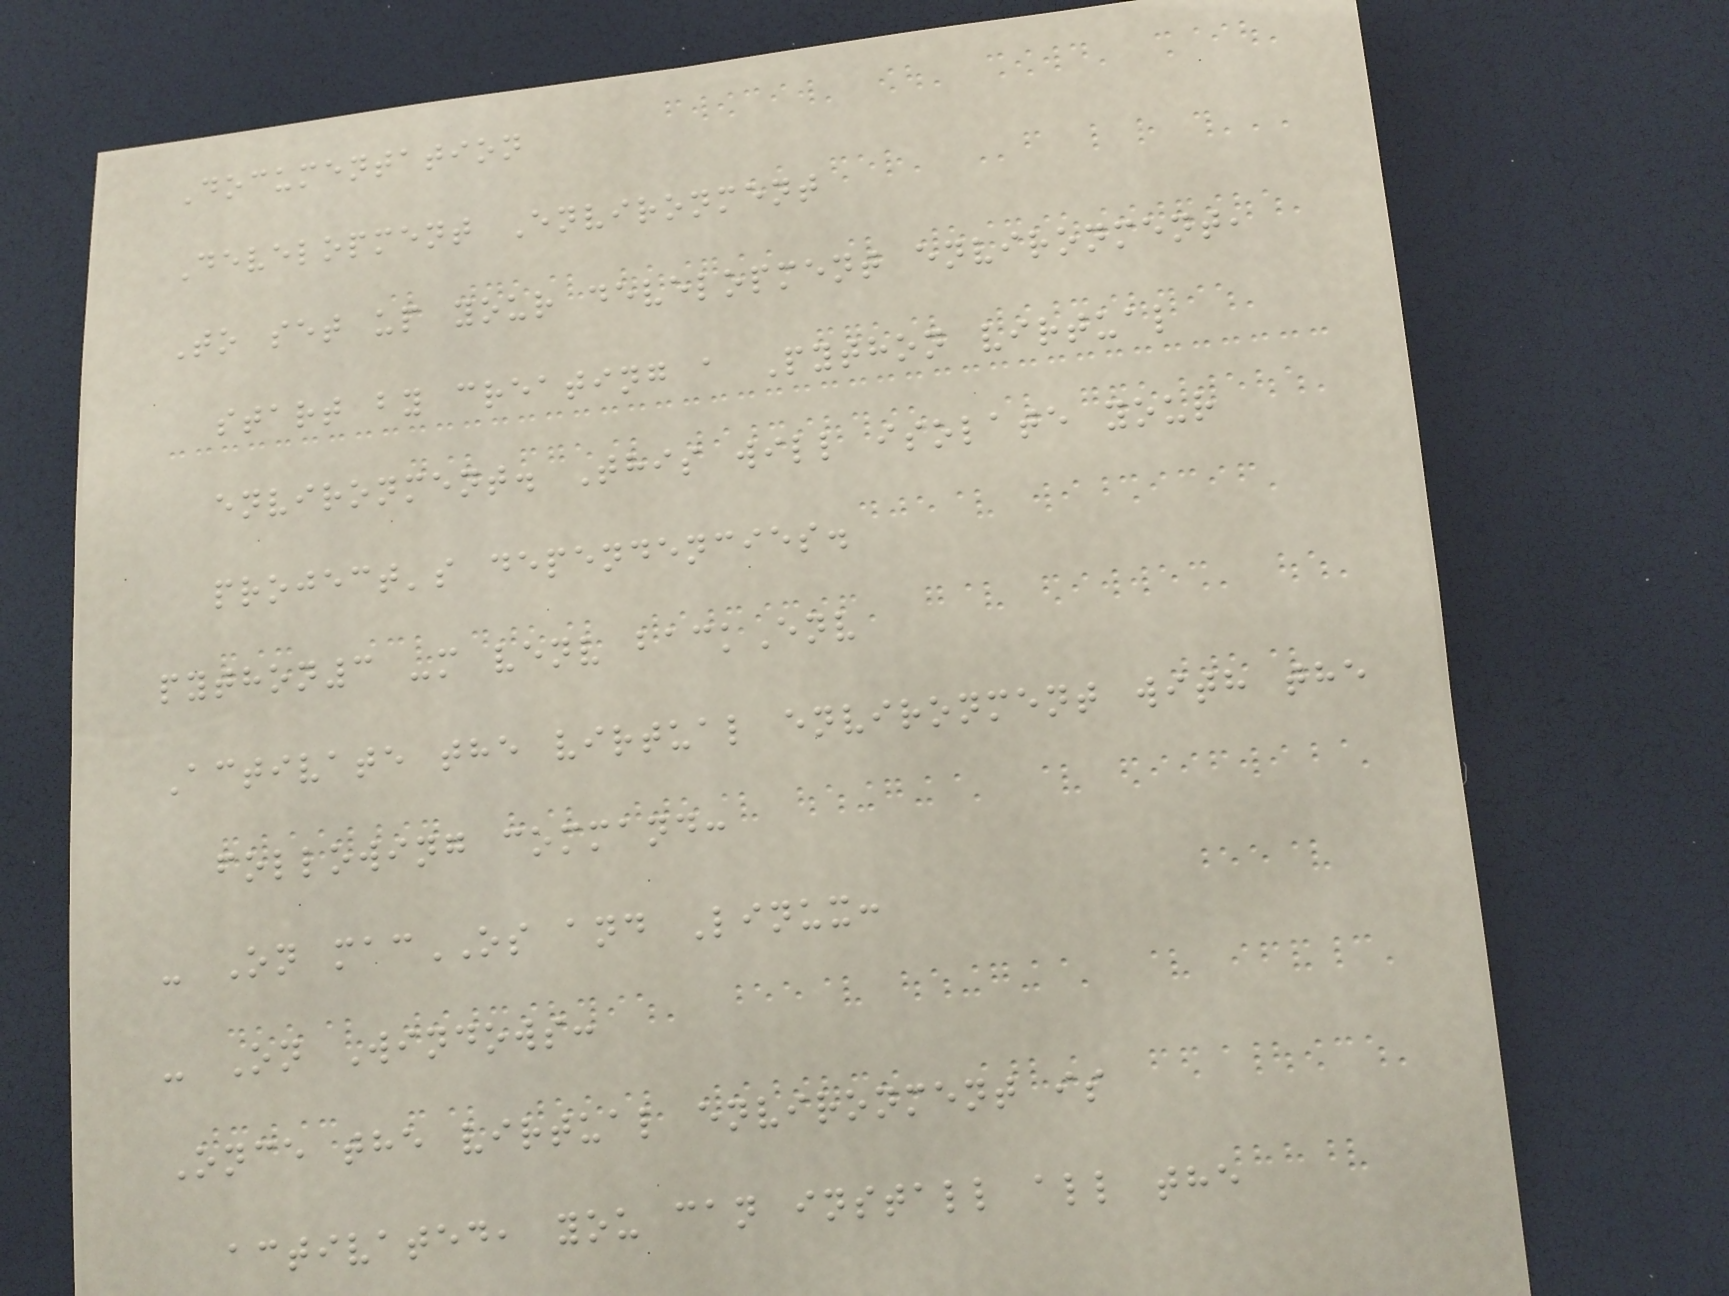Documentation
Development Environment
To set up your development environment,
start by creating a Python virtual
environment. This will isolate your
project's dependencies.
python3 -m venv backEnv
Activate the virtual environment with the
following command:
- On macOS and Linux:
- On Windows:
Once the virtual environment is
activated, you can install all the
